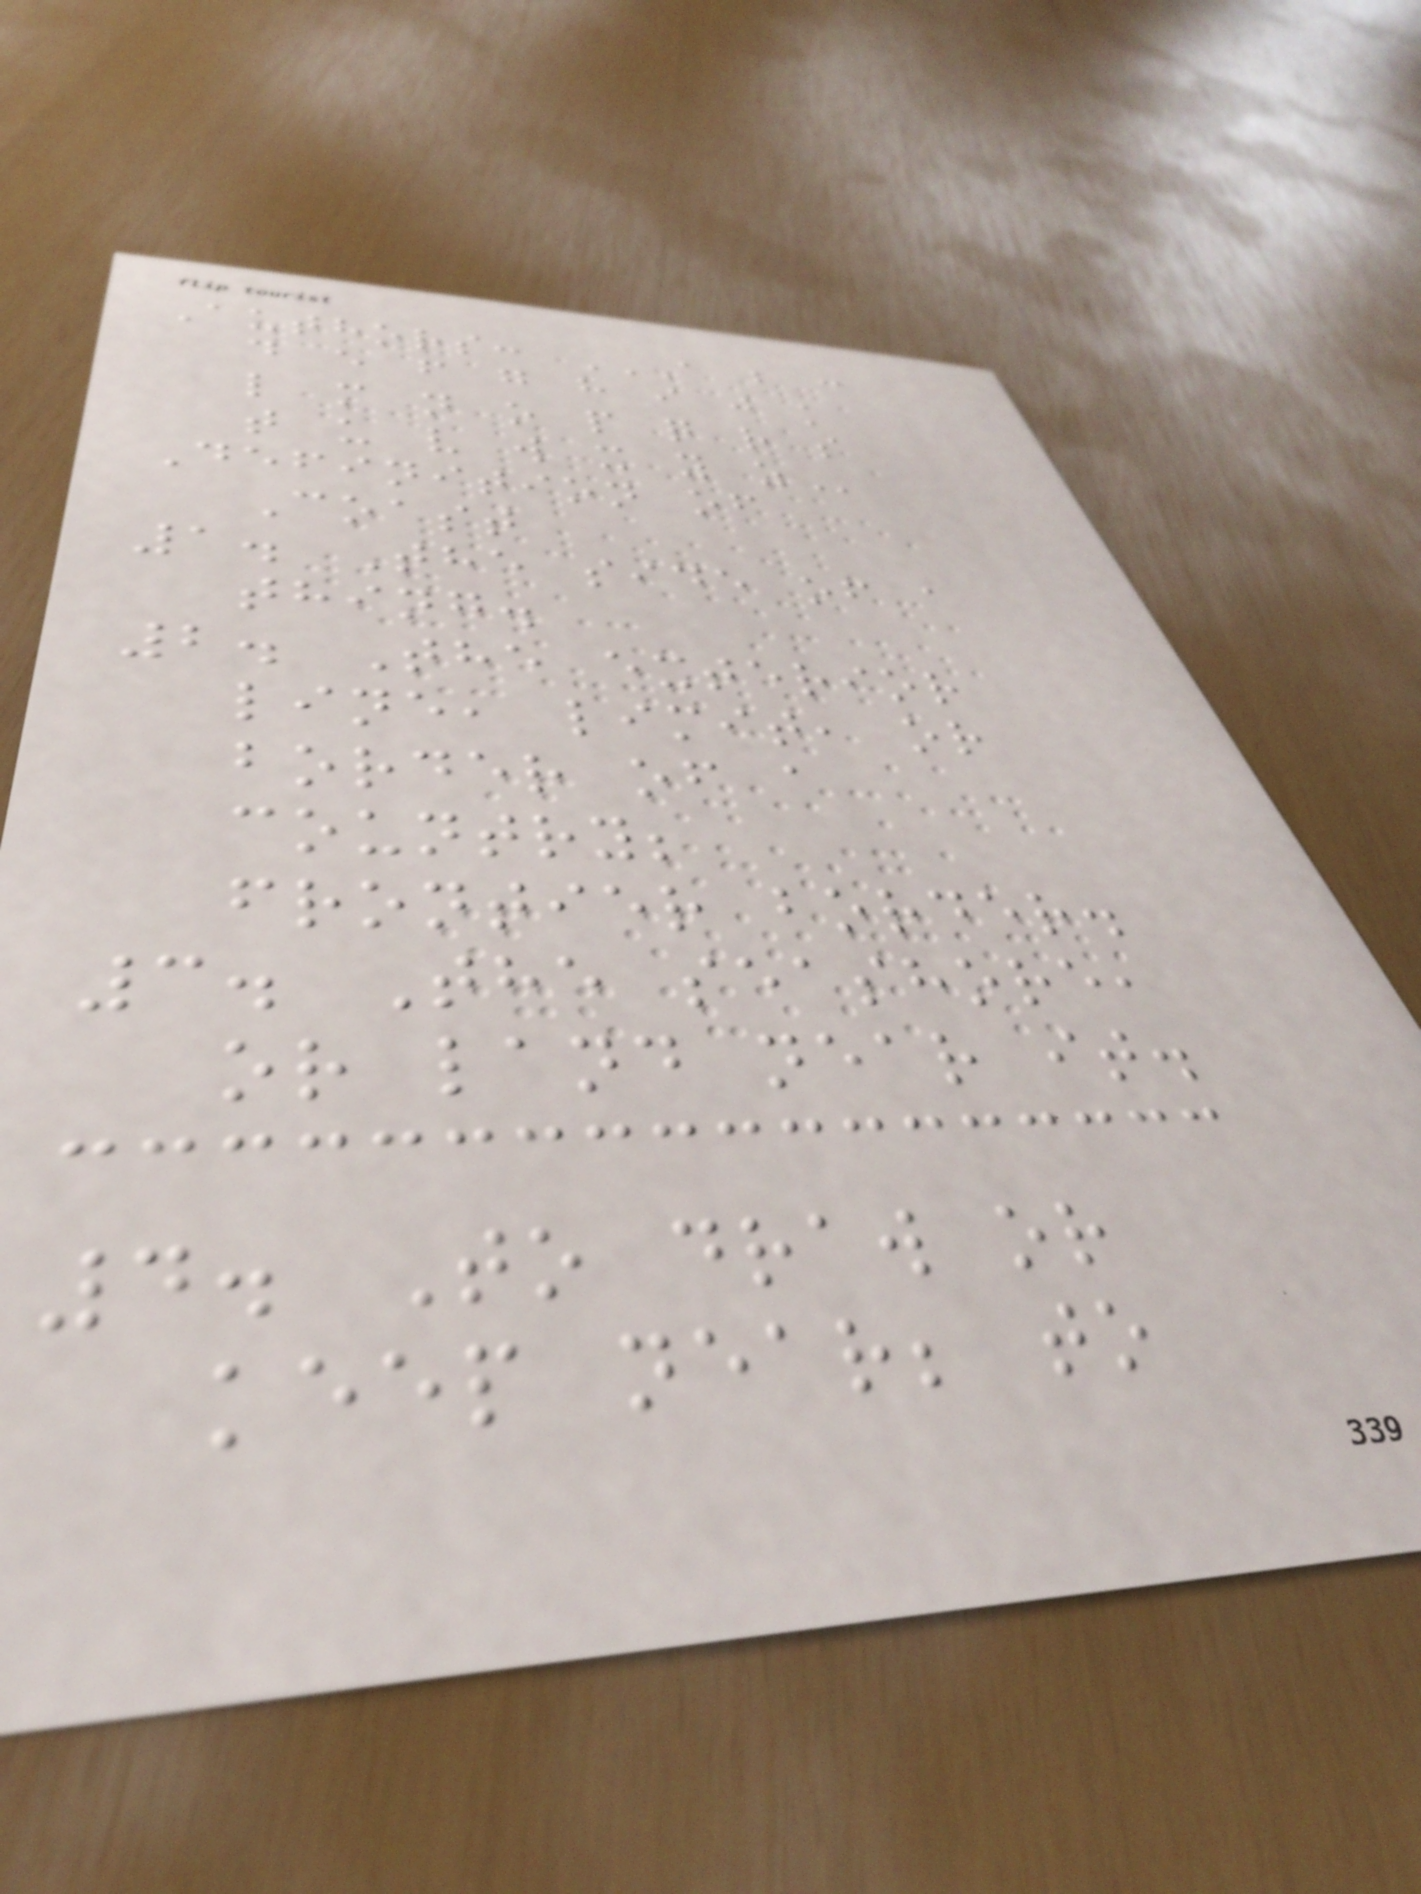Authors: A B C
D E F G H I J K
L M N O P Q R S
T U V W X Y Z
Definition of
Coast
1. The side of a
thing.
2. The exterior
line, limit, or
border of a
country;
frontier border.
3. The seashore,
or land near it.
4. To draw or
keep near; to
